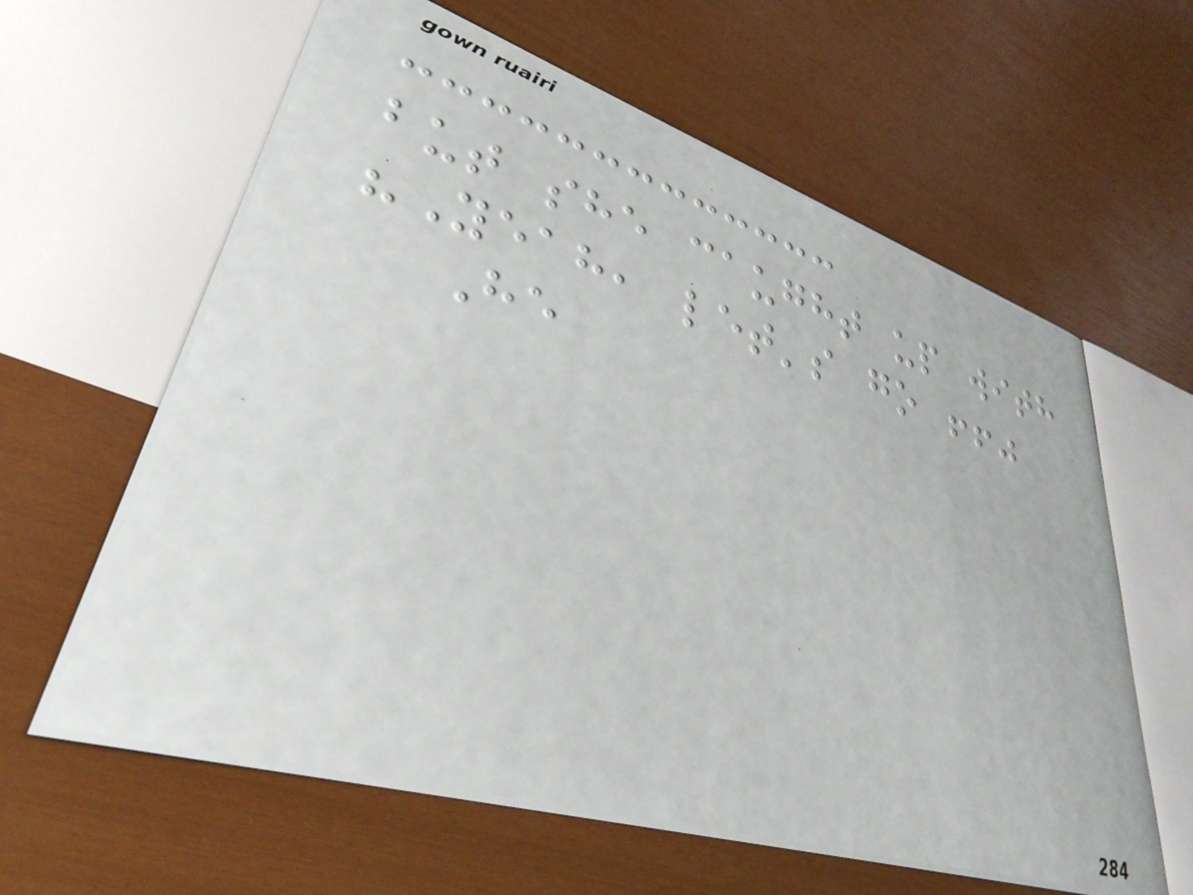but she caught up with
"Yeah, let's go !!"
He
